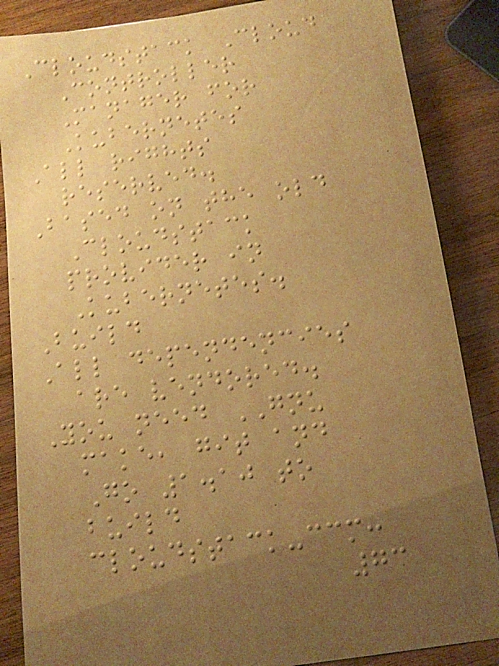Cloudstack Cloud
Controller
Manager for
Kubernetes
All rights
reserved.
Based on the old
Cloudstack
provider in
Kubernetes.
Build
All dependencies
are vendored.
You need GNU
make, git and
Go 1.10 to
build
cloudstack-ccm:
73
